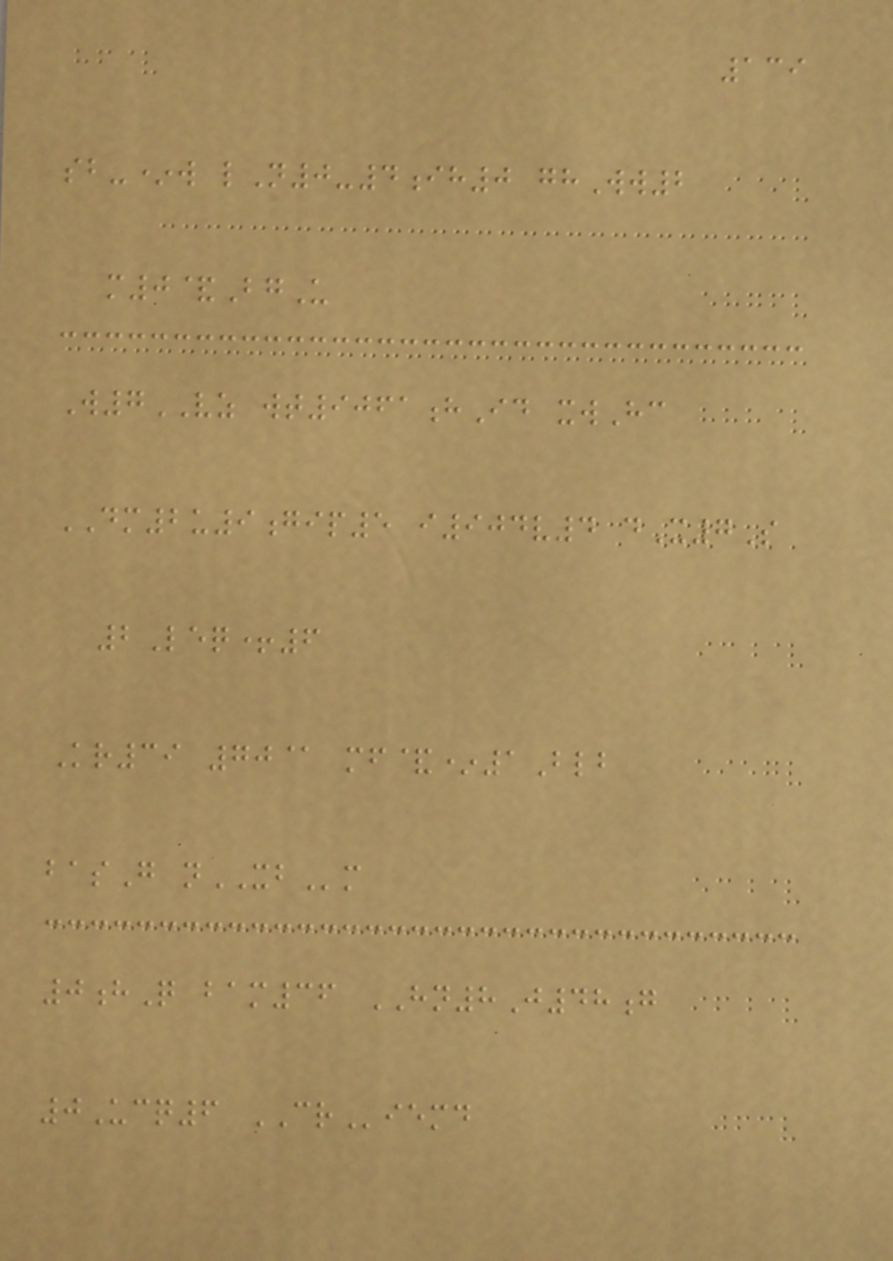139
sb-*w lN0-4ih0 ghWw2
m0&BgU
W7VZ wt9061hId xwHc
DM2u9gip5 i904v4 dX7S
2Leq+6
Kr39 70@ mf&*1Blb
basG nXBm
0hQ bam36 HN8J48g
0Ucq6 CRiemd
